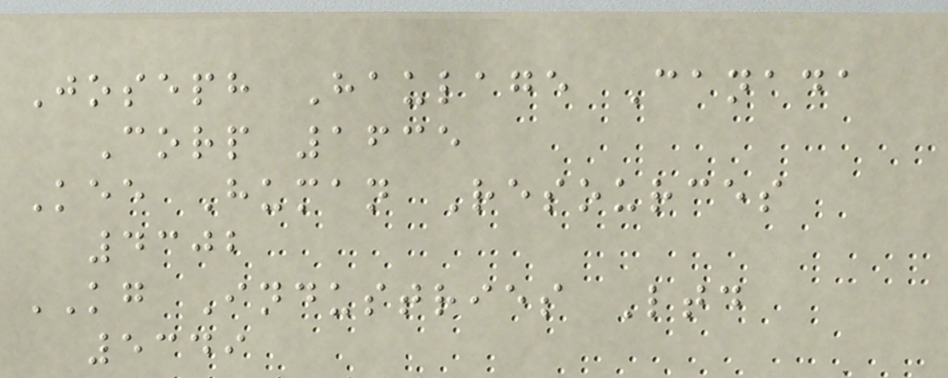Joseph Haulage Canada
Corp 1635
Kee Human Resources
4302
KG Industries Ltd
5349
